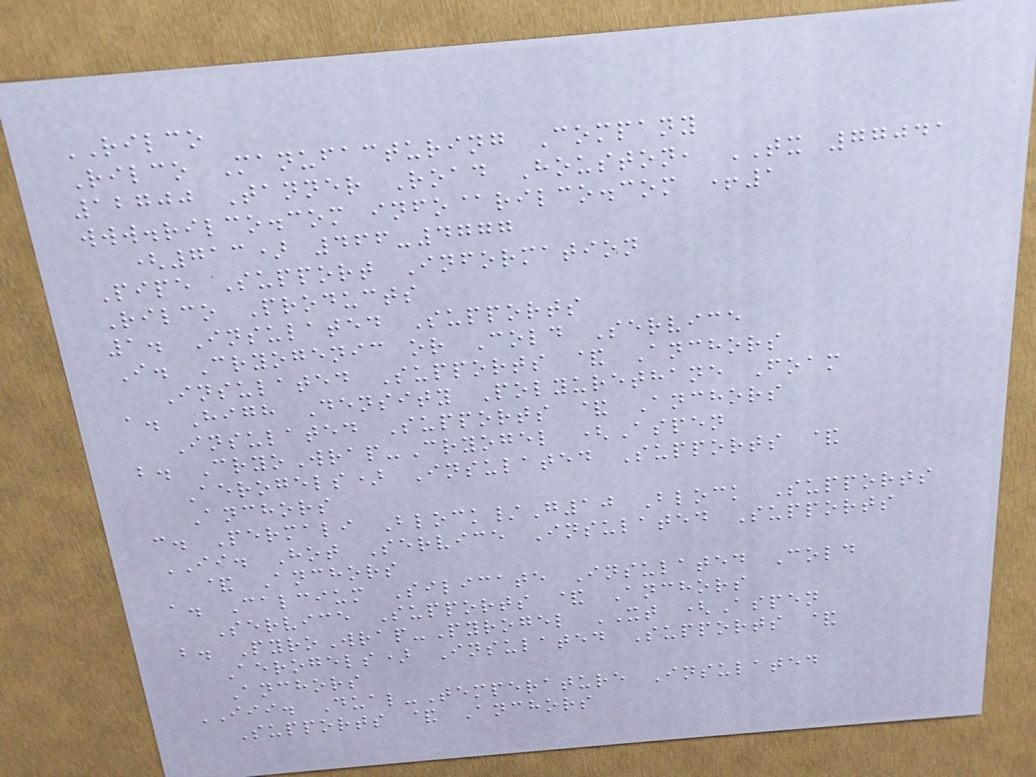RILCO
Rilco Manufacturing Company
12700 Tanner Road Houston, TX 77041
www.rilco.com info@rilco.com +1
(713) 466-4777
Pipe Support Information
Rilco Products
1. Insulated Supports
I. Cryogenic or Cold Service
Insulated Supports & Anchors
a. High Density Polyurethane Foam
Insulated Supports & Anchors
b. CryoWrap-Cryogel (Aspen
Aerogels) Insulated Supports &
Anchors
c. Permali Block/G10 Block Supports
II. Hot Service Insulated Supports
& Anchors
a. Calcium Silicate Insulated Cold
Service Supports & Anchors
b. PyroWrap-Pyrogel XT (Aspen
Aerogels) Insulated Supports &
Anchors
III. Dual-Temperature Insulated
Supports & Anchors
